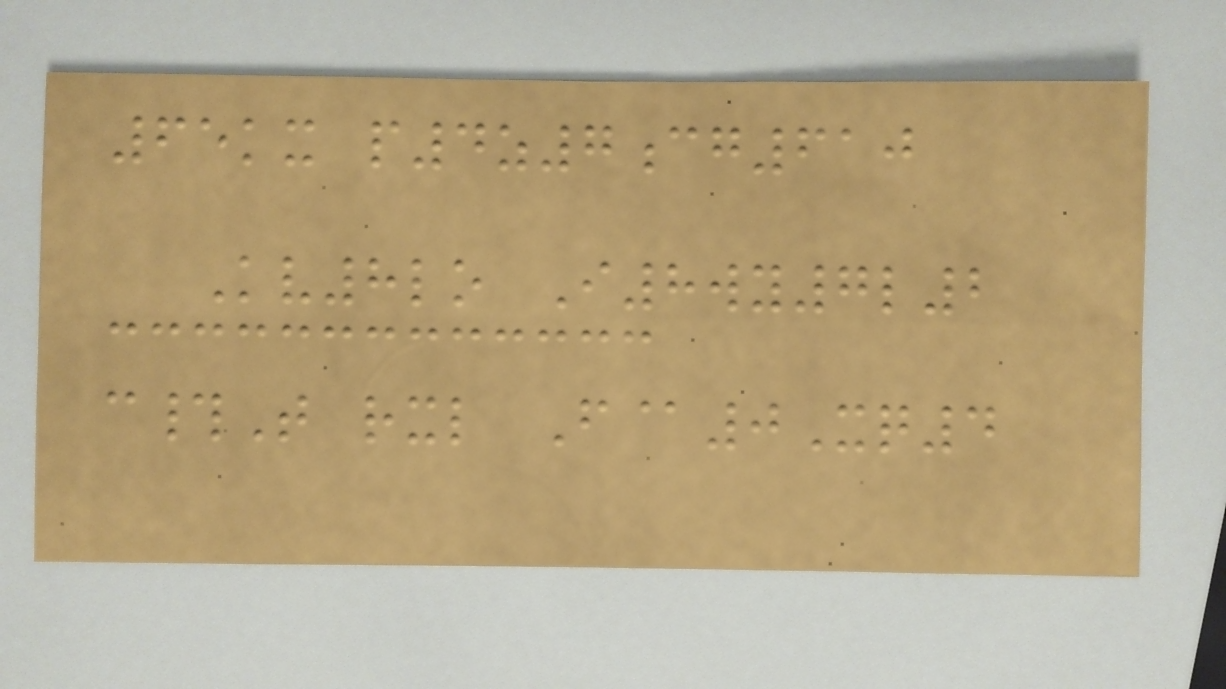65kx p4z7cg610
Kv8lo I8wy7l2
c#T rxl F@0Xq4
